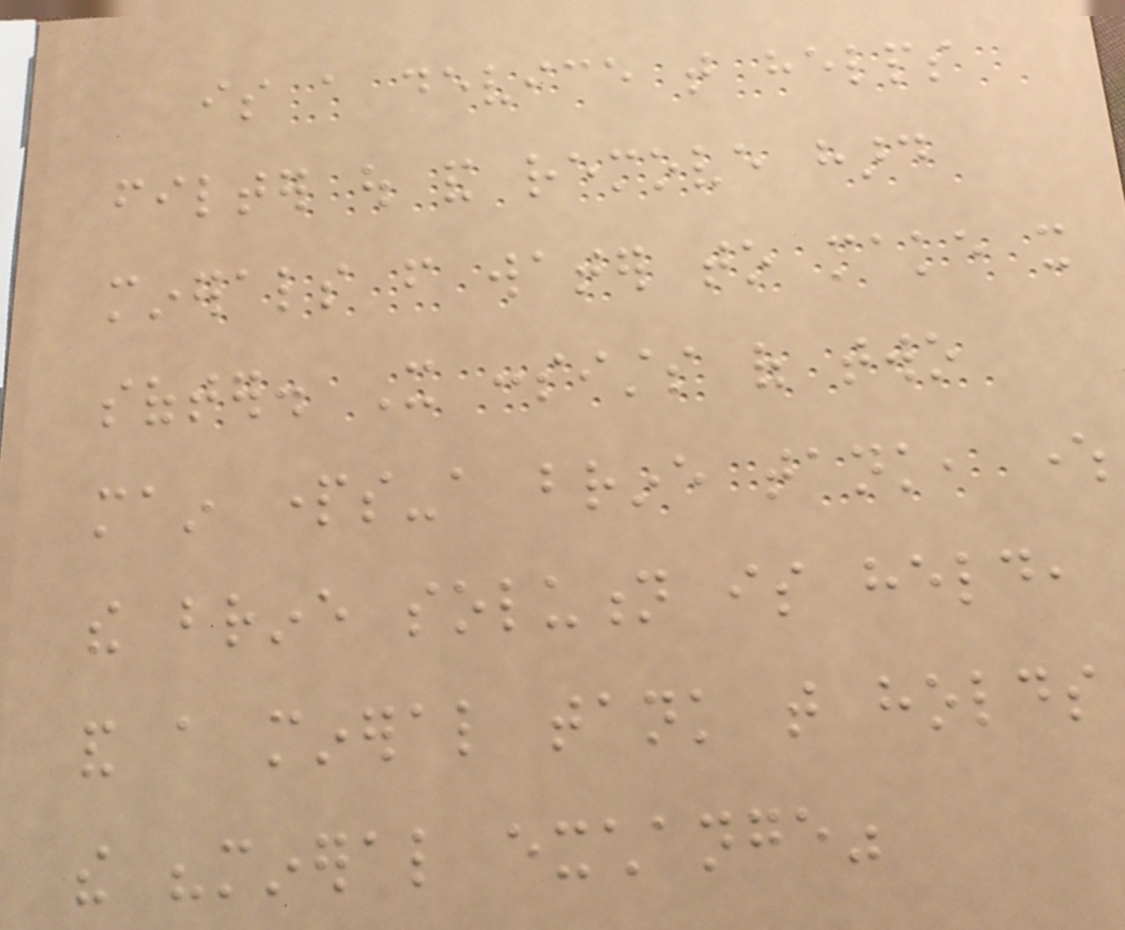is a device that helps
filter out and remove hard
minerals from water to make it
softer. It consists of two
main parts-a brine tank, where
the brine solution is held,
and a mineral tank that holds
the "mineral exchange"
